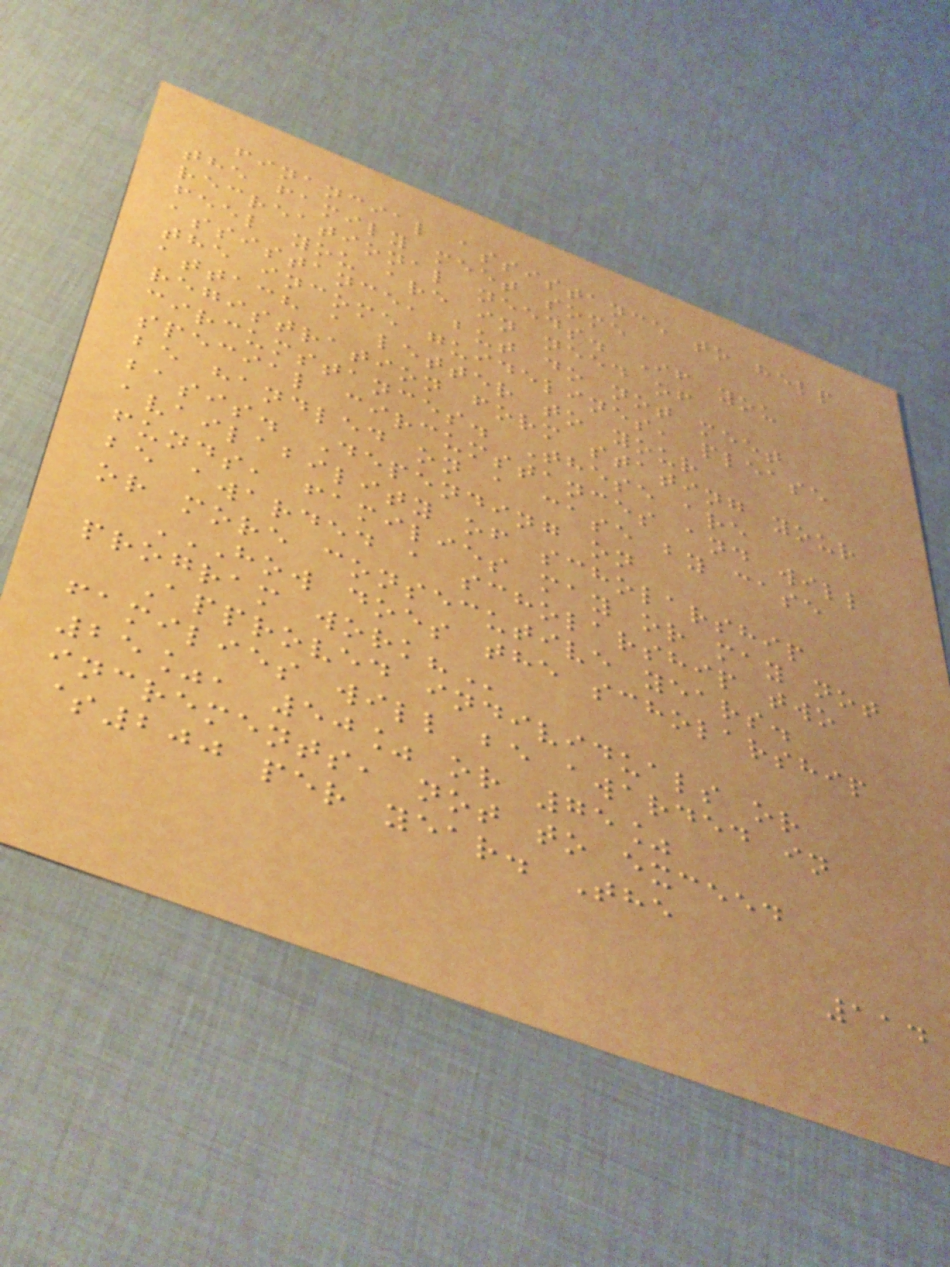financial assistance to help
the family meet some
recreational needs. If you
feel you are in need of
assistance, but do not meet
the income guidelines, please
attach a letter to your
registration form stating your
circumstances. These are
special circumstances and will
be handled on a case by case
basis. Depending on
availability of scholarship
funds, families may or may not
be awarded a scholarship two
or more consecutive years.
HOW DOES THE SCHOLARSHIP
PROGRAM WORK?
Approved individuals or
families will be awarded in
25%, 50% or 75%
increments, not to exceed
$200 per year. The
114
